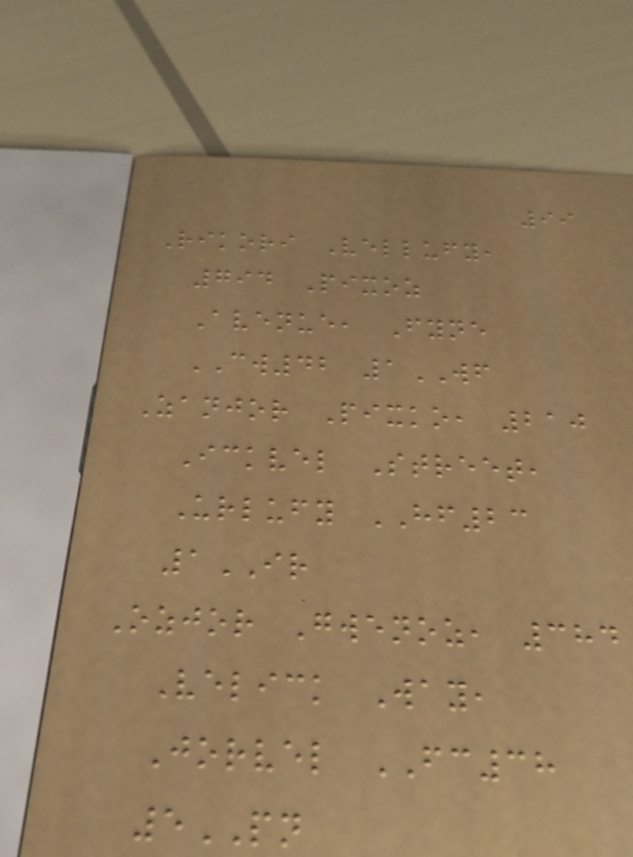99
Rikori Vellufy,
794 Pixoz
Avenue, Fyne
CW42 1WF
Zanjor Pixko, 210
Ickvel Street,
Urlufy HF23
1IR
Ozjor Gwenoz, 384
Velick Way,
Jorvel FC38
5PN
